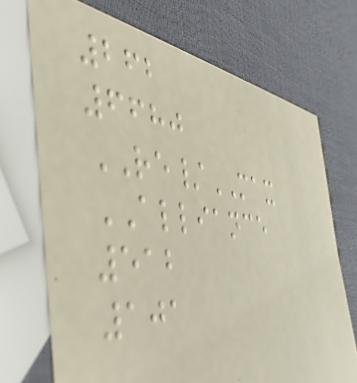262
6680
RE/MAX
ALLIANCE
512
101
